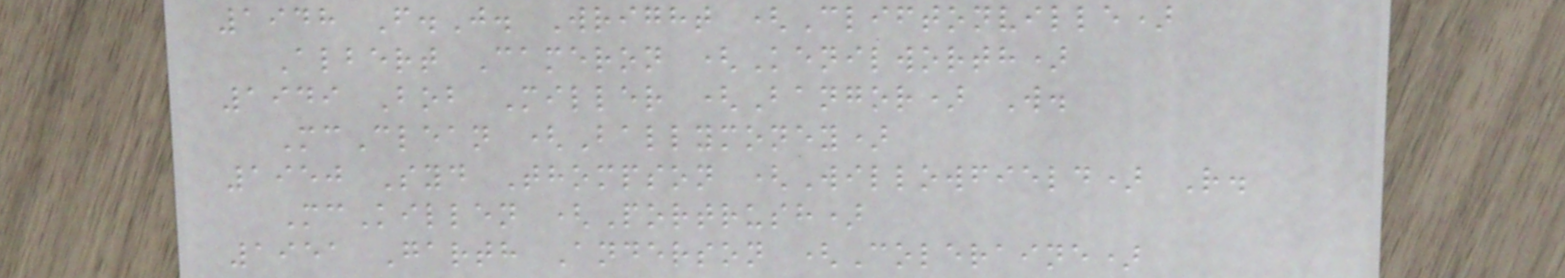1948 F.J. Wright (Cliftonville)
Albert Cameron (Kenilworth)
1949 Bob Miller (Bangor) W.
McClean (Ballymoney)
1950 Syd Thompson (Willowfield) R.
McKillen (Portrush)
1951 Garth Anderson (Coleraine)
